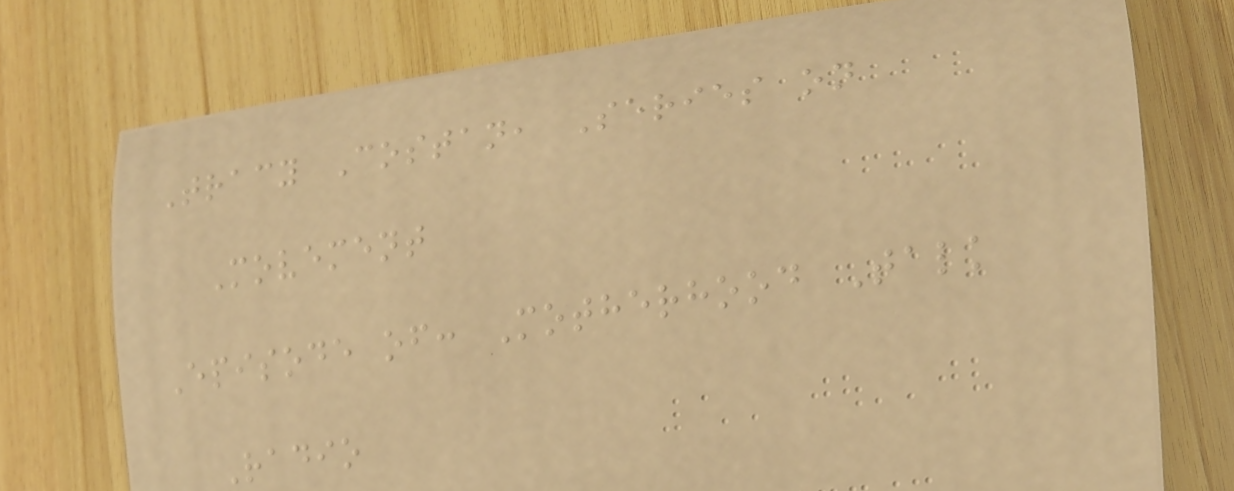Tracy Costan, Series on
Movement
Episode of: Motherhood Talk
Radio
